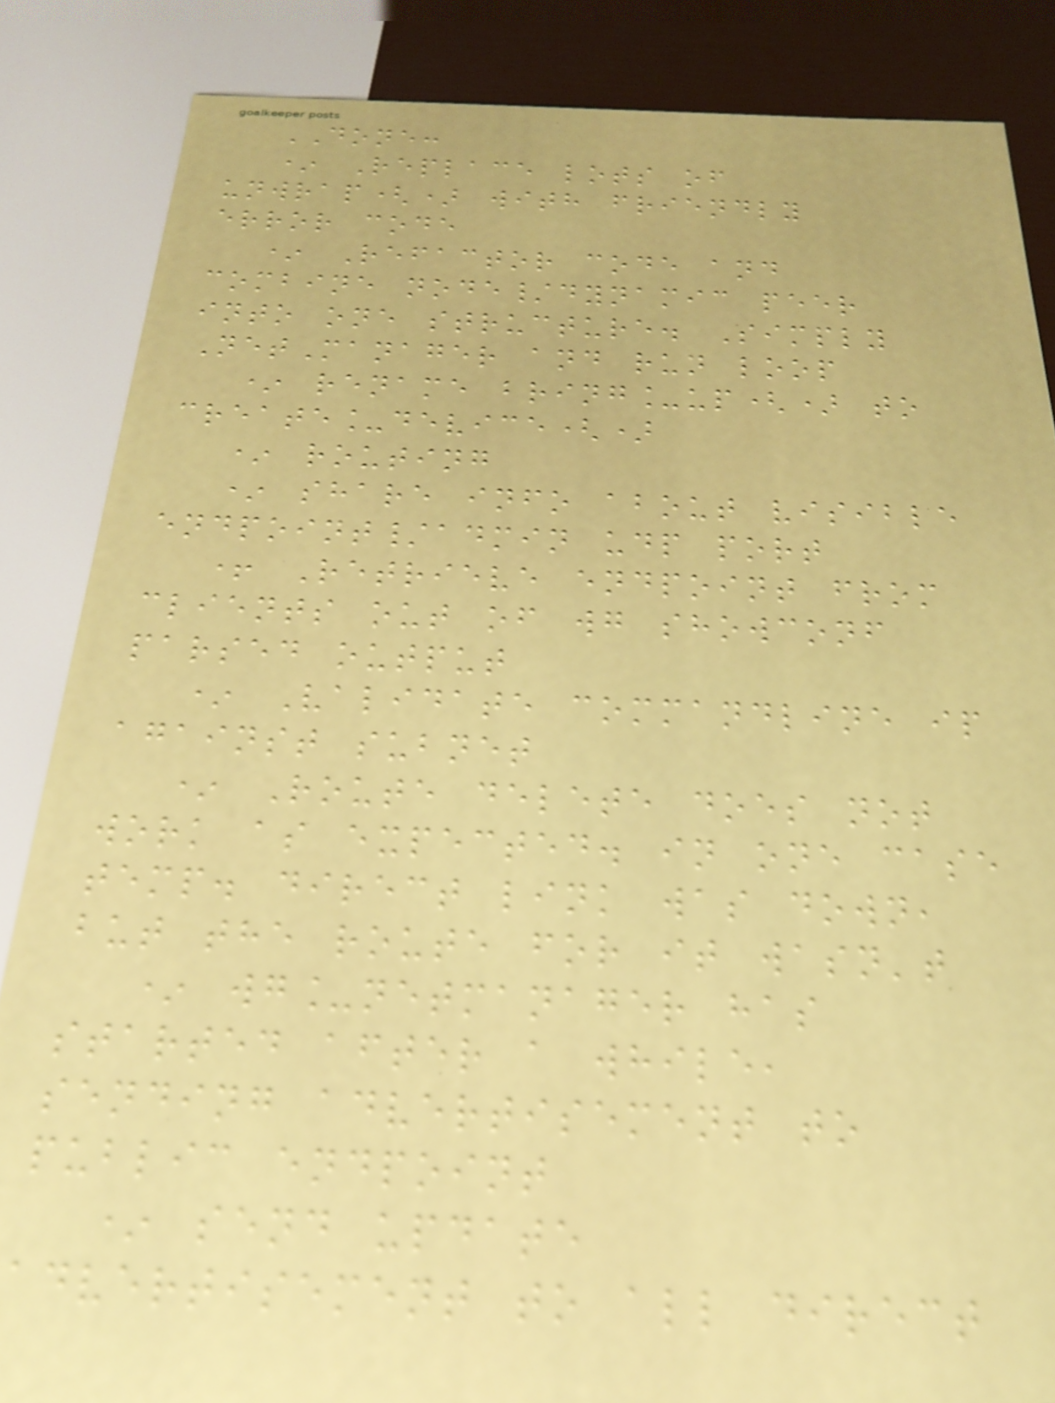DONE:
* Replace lots of
unwrap() with friendly
error code
* Refactor code and
combine node/dynamic peer
into one structure. Simply
NetManager and run loop
* rename bring_up() to
create_device()
* routing
* share info about visible
endpoint/admin udp port
+ Retrieve endpoint from
clients out of wg showconf
parsed output
* Validate commandline ip
against subnet
* Route delete does not
work as expected. in one case
temp. direct link was down,
but the route for it wasn't
* wg_netmanager has
started after a while,
sending advertisement to
public endpoint
* send update
advertisement to all direct
